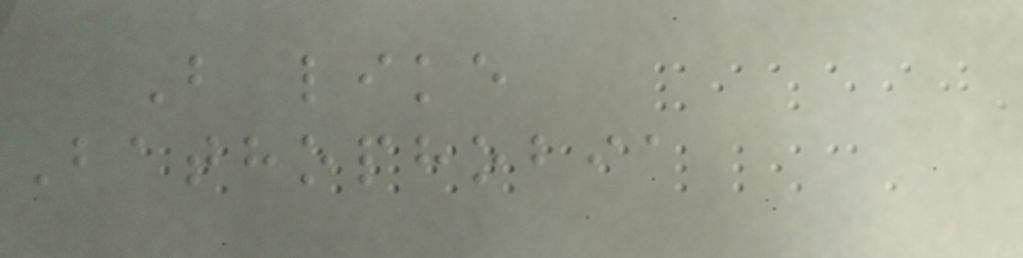B like
Bathophobia
